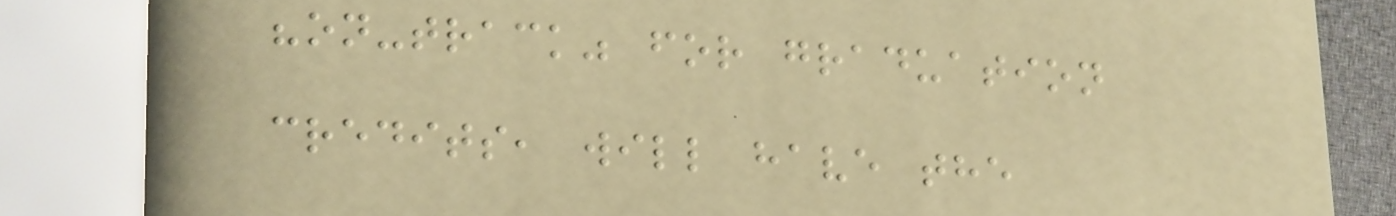"on-track" for graduation
credits, will have the
